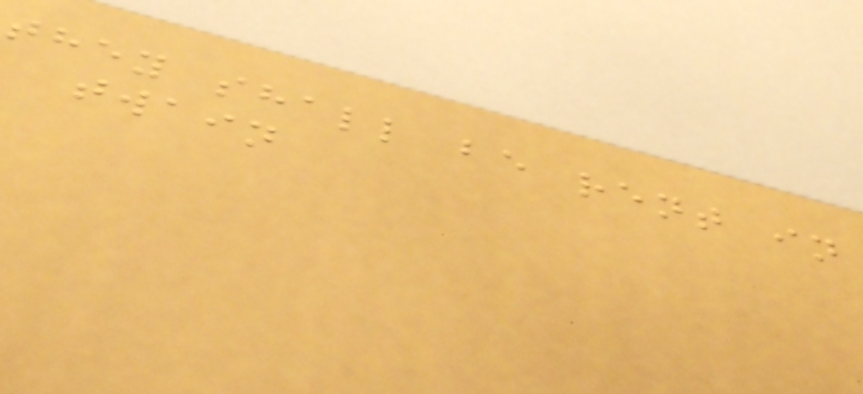they shall be rent in
twain
